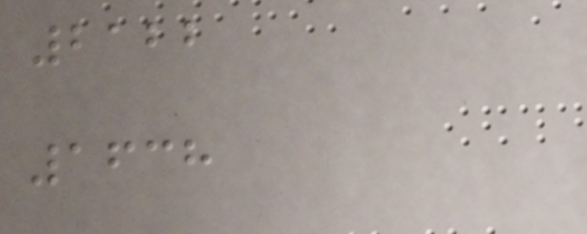2122
1638
